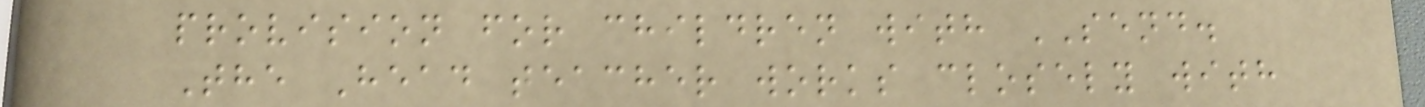provision for children with SEND.
The Head teacher works closely with
